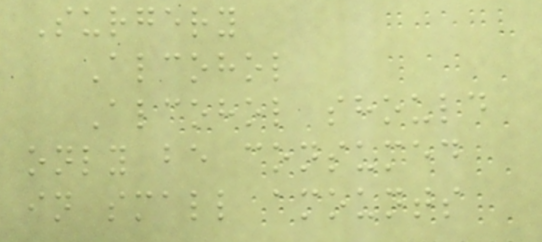Surgery
Alcohol
Alcohol should
only be consumed
in small amounts
